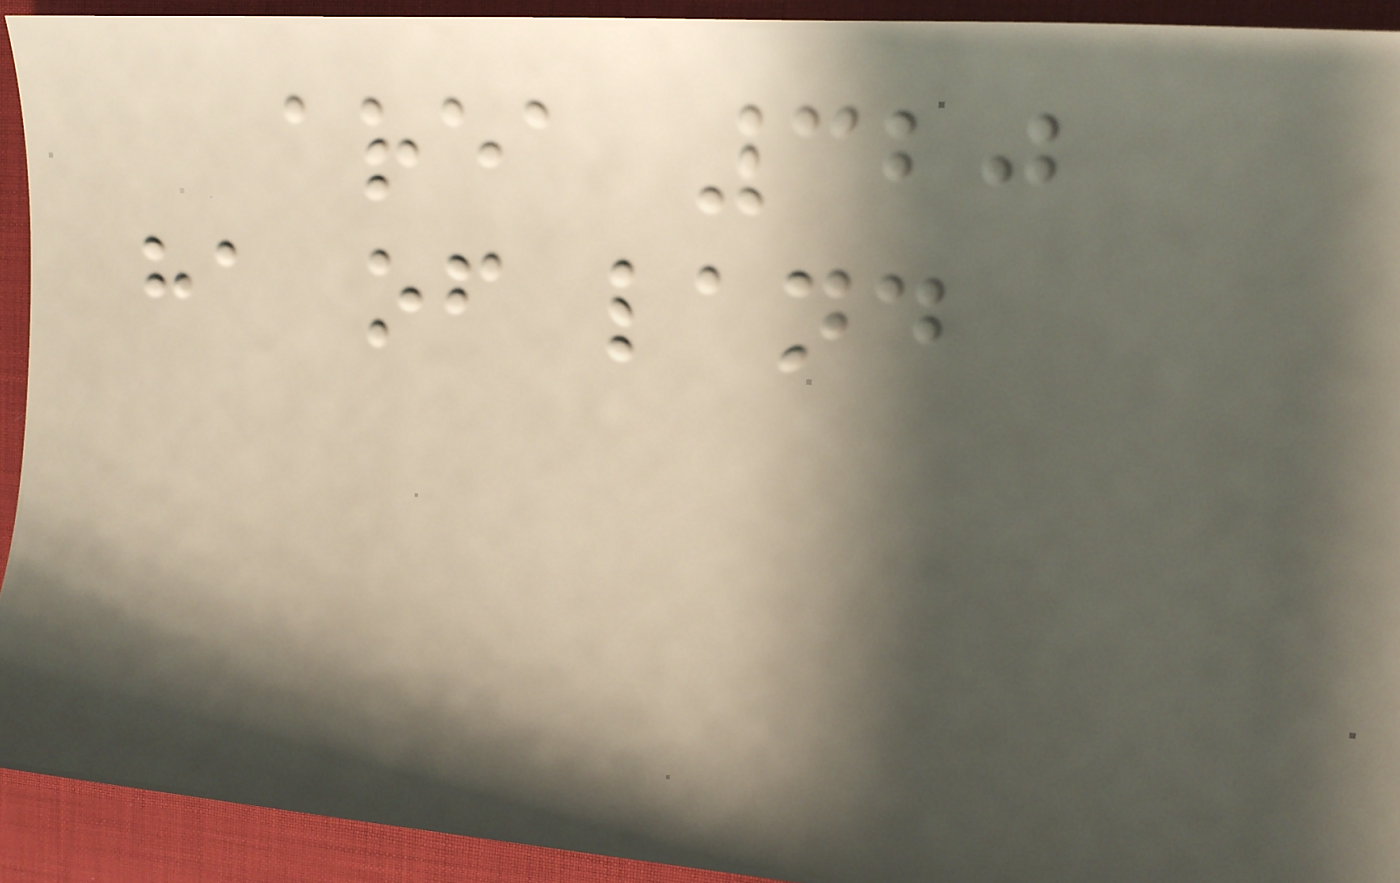area 320
ha of land
